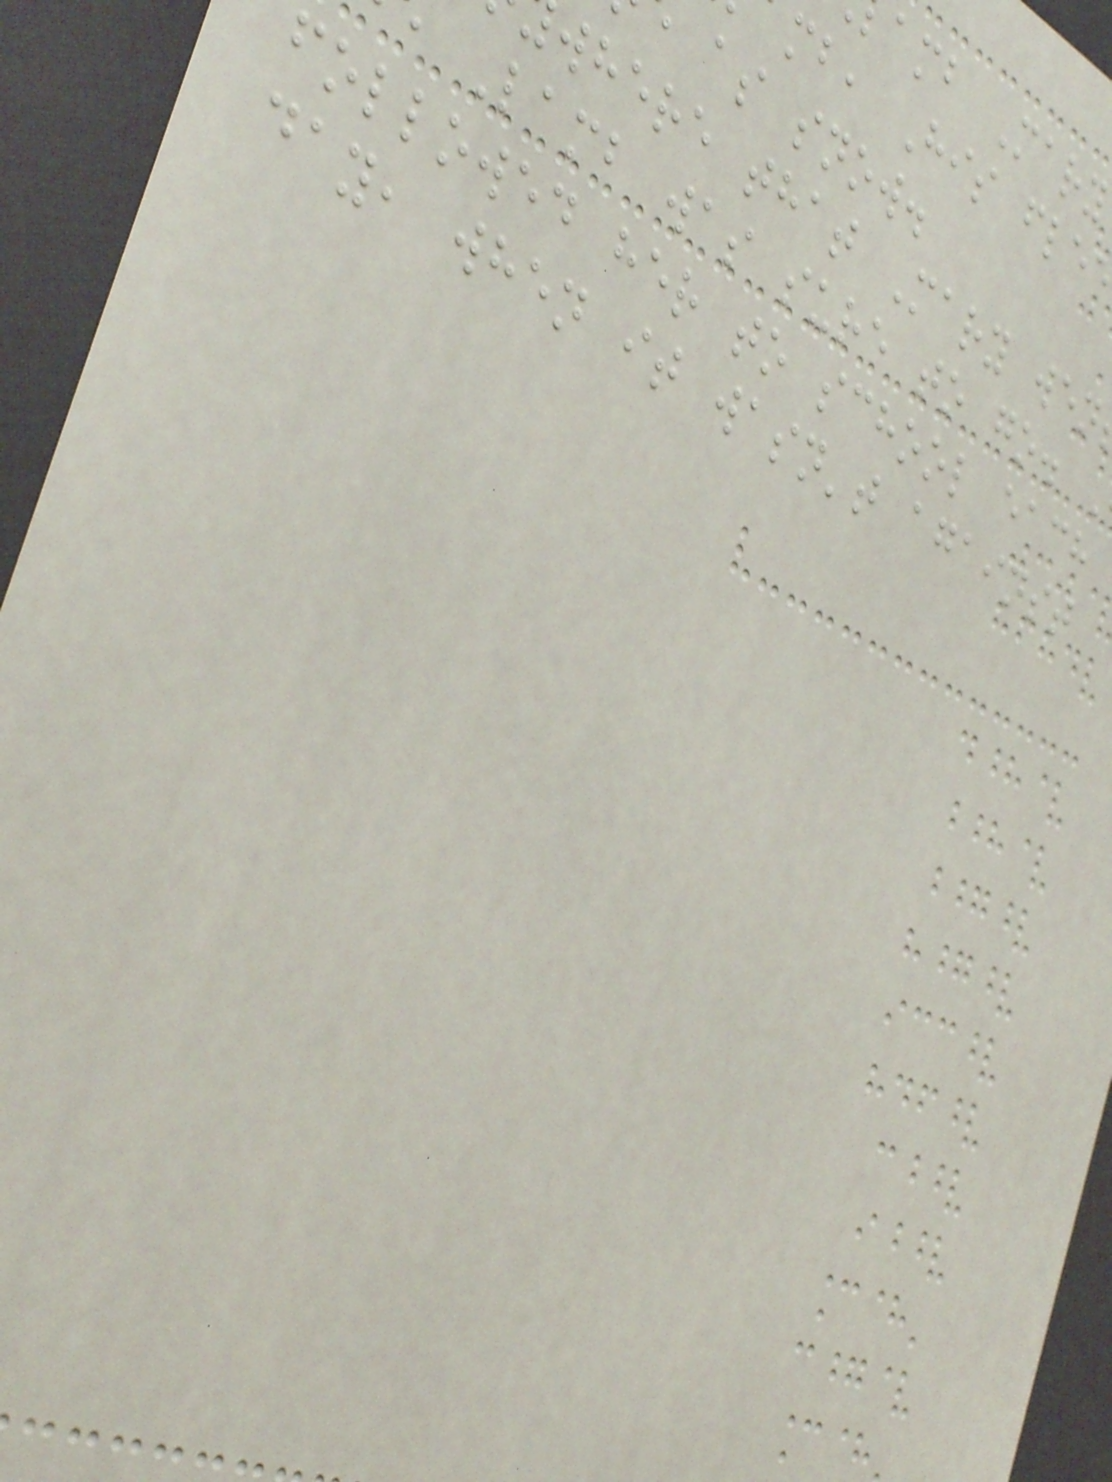amb Mary
mb, His fle
as snow.
where that Mary wen
Lamb was sure to go.
followed her to school each
day, when it wasn't against
